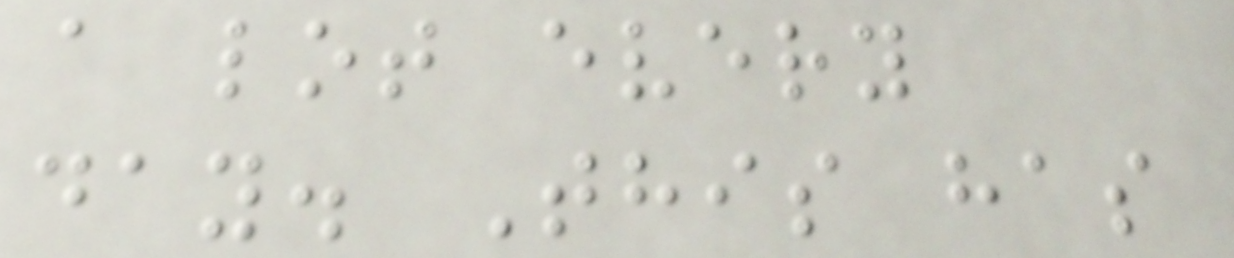a lot every
day. This has
